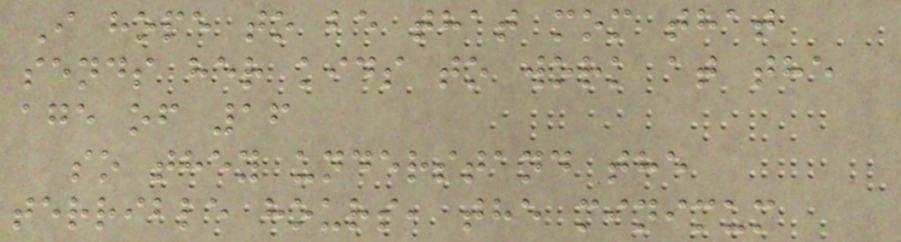I hope to be that mom that
sends her kids to work at the
age of 16
so they understand the
terrible hours, the minimum
